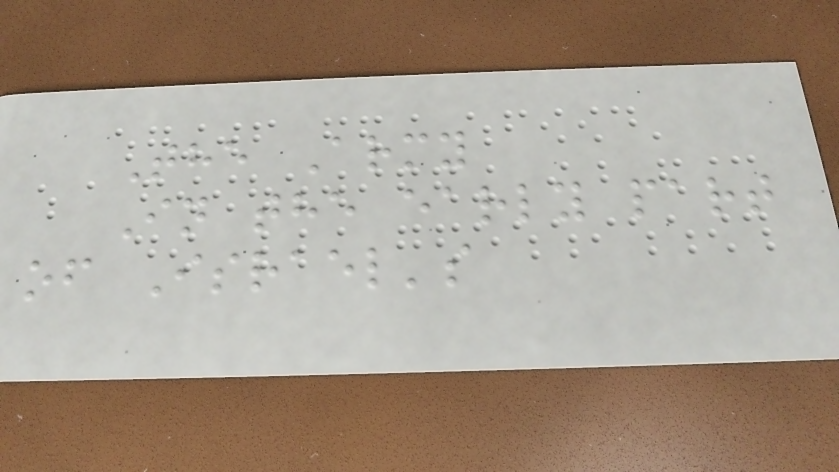The Army
In the early part
of Israel's
